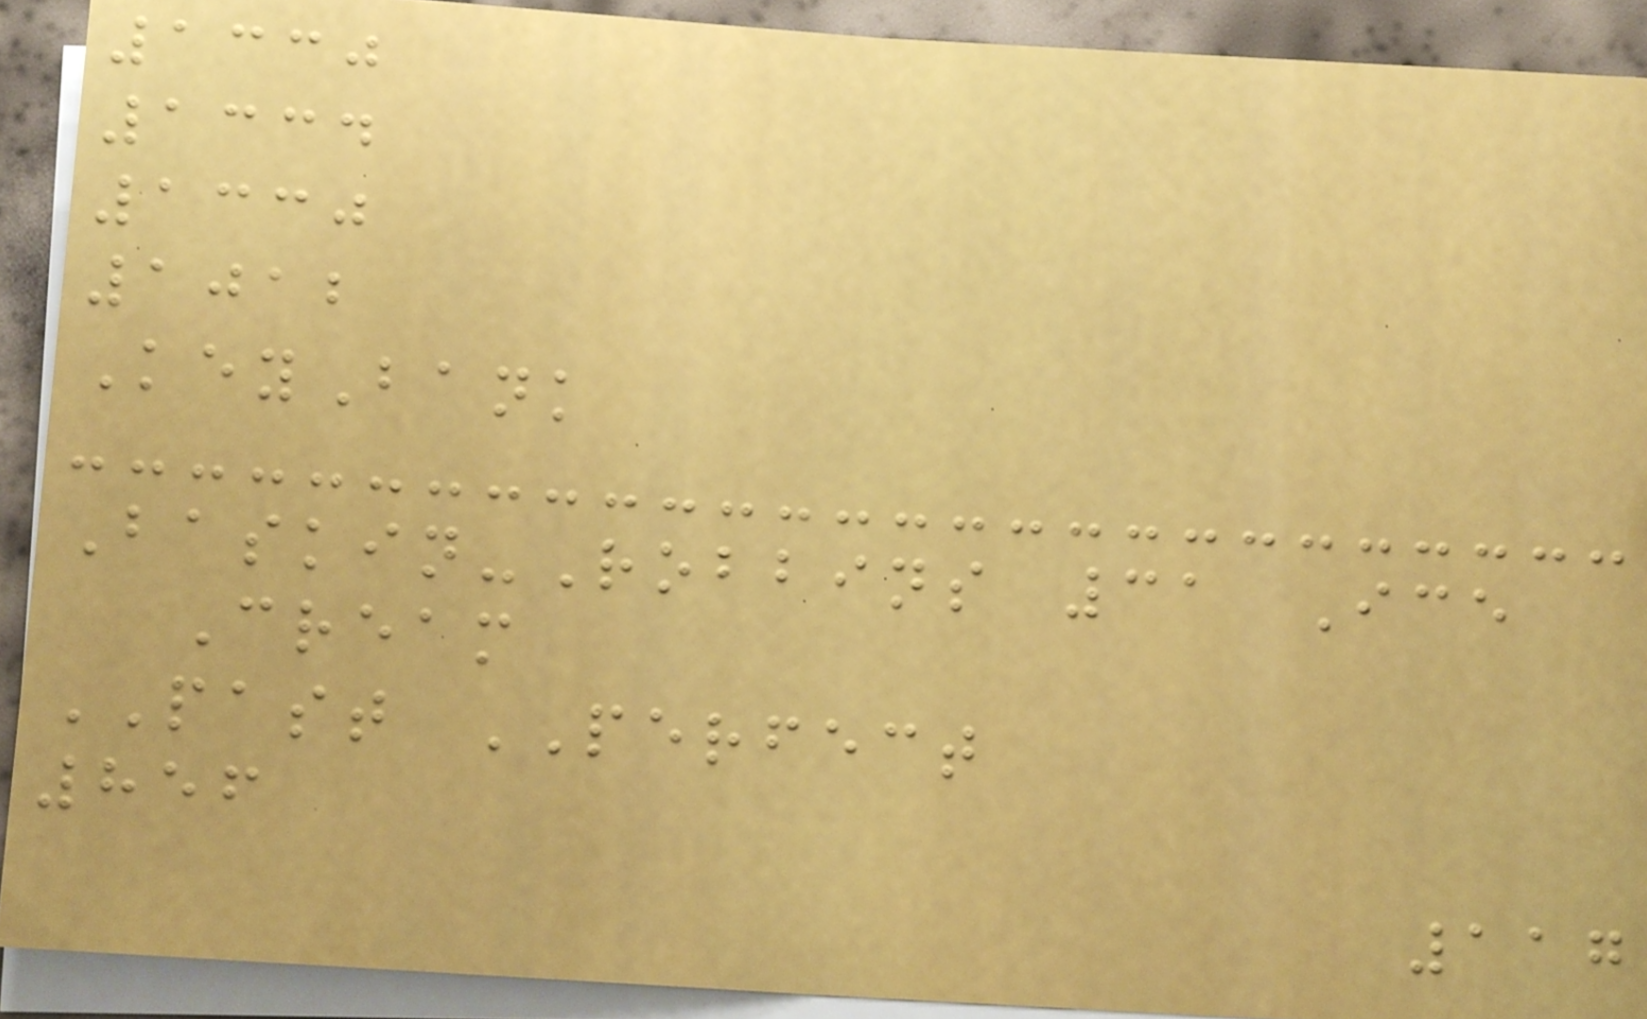1330
1334
1330
1012
KeyBank
Baskin-Robbins 31 Ice
Cream
PAST PERFECT
856
117
